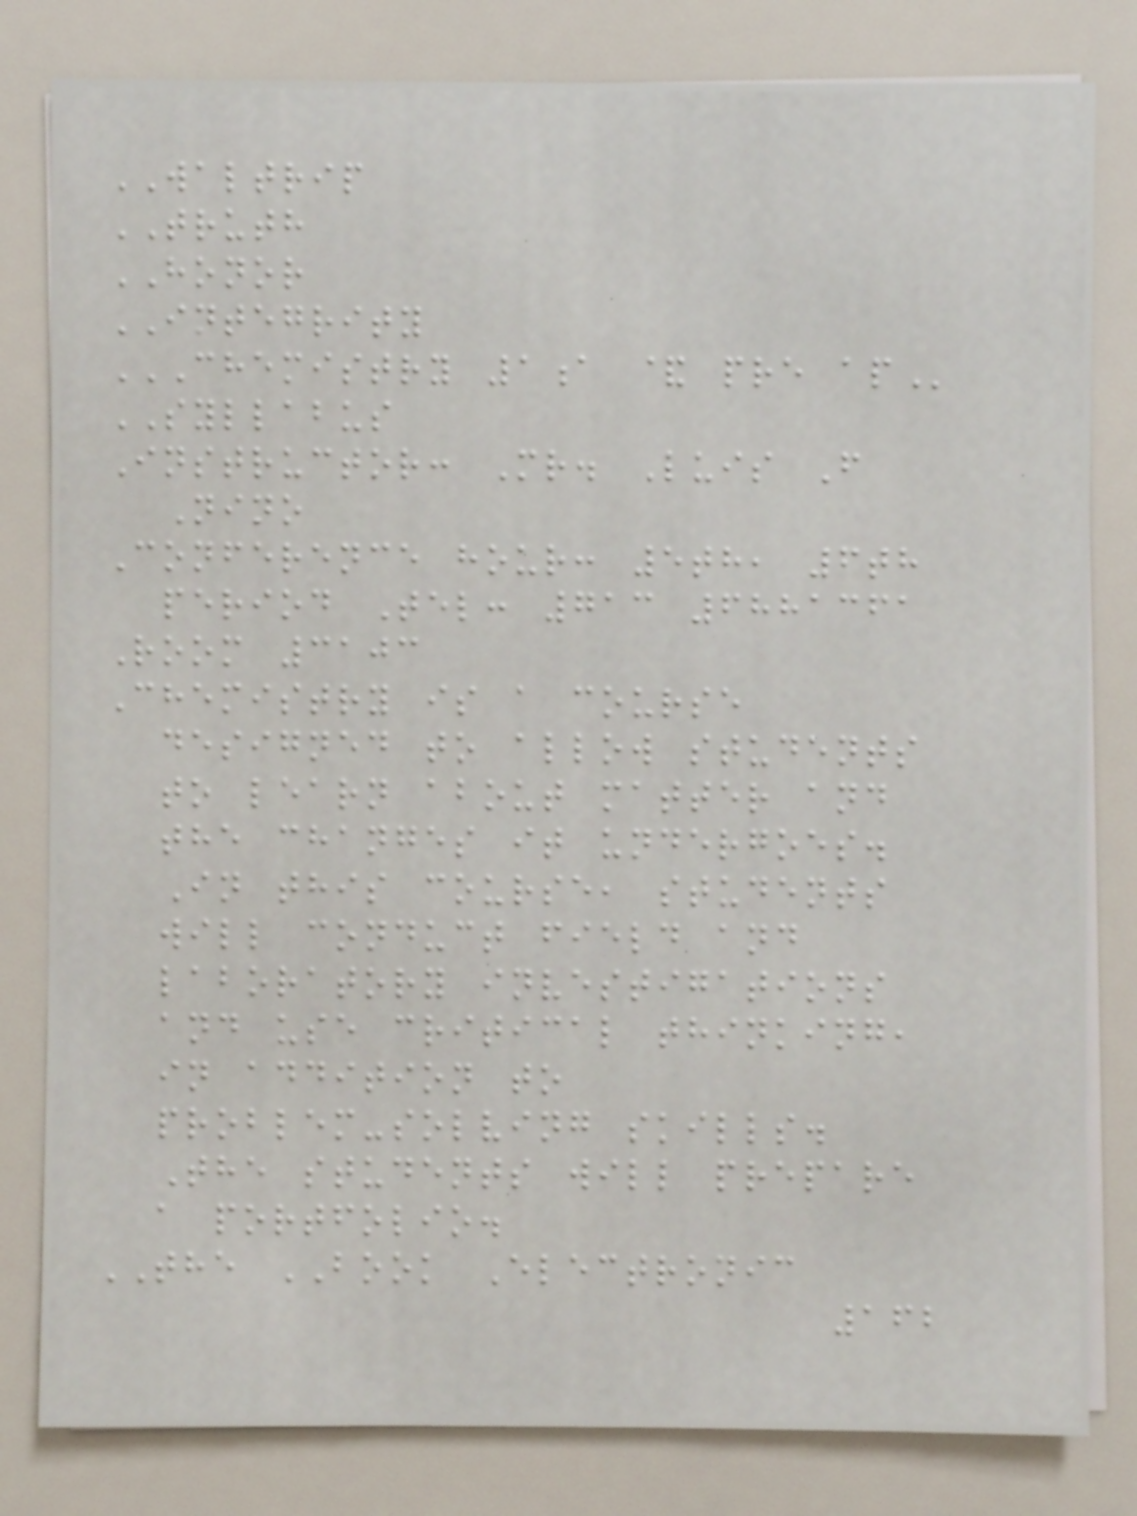WALTRIP
TRUTH
HONOR
INTEGRITY
CHEMISTRY 1A & PRE AP
SYLLABUS
Instructor: Mr. Luis F
Nino
Conference hour: 5th, 6th
period Tel: 713 6881361
Room 3103
Chemistry is a course
designed to allow students
to learn about matter and
the changes it undergoes.
In this course, students
will conduct field and
laboratory investigations
and use critical thinking,
in addition to
problem-solving skills.
The students will prepare
a portfolio.
THE BOOK Electronic
162
